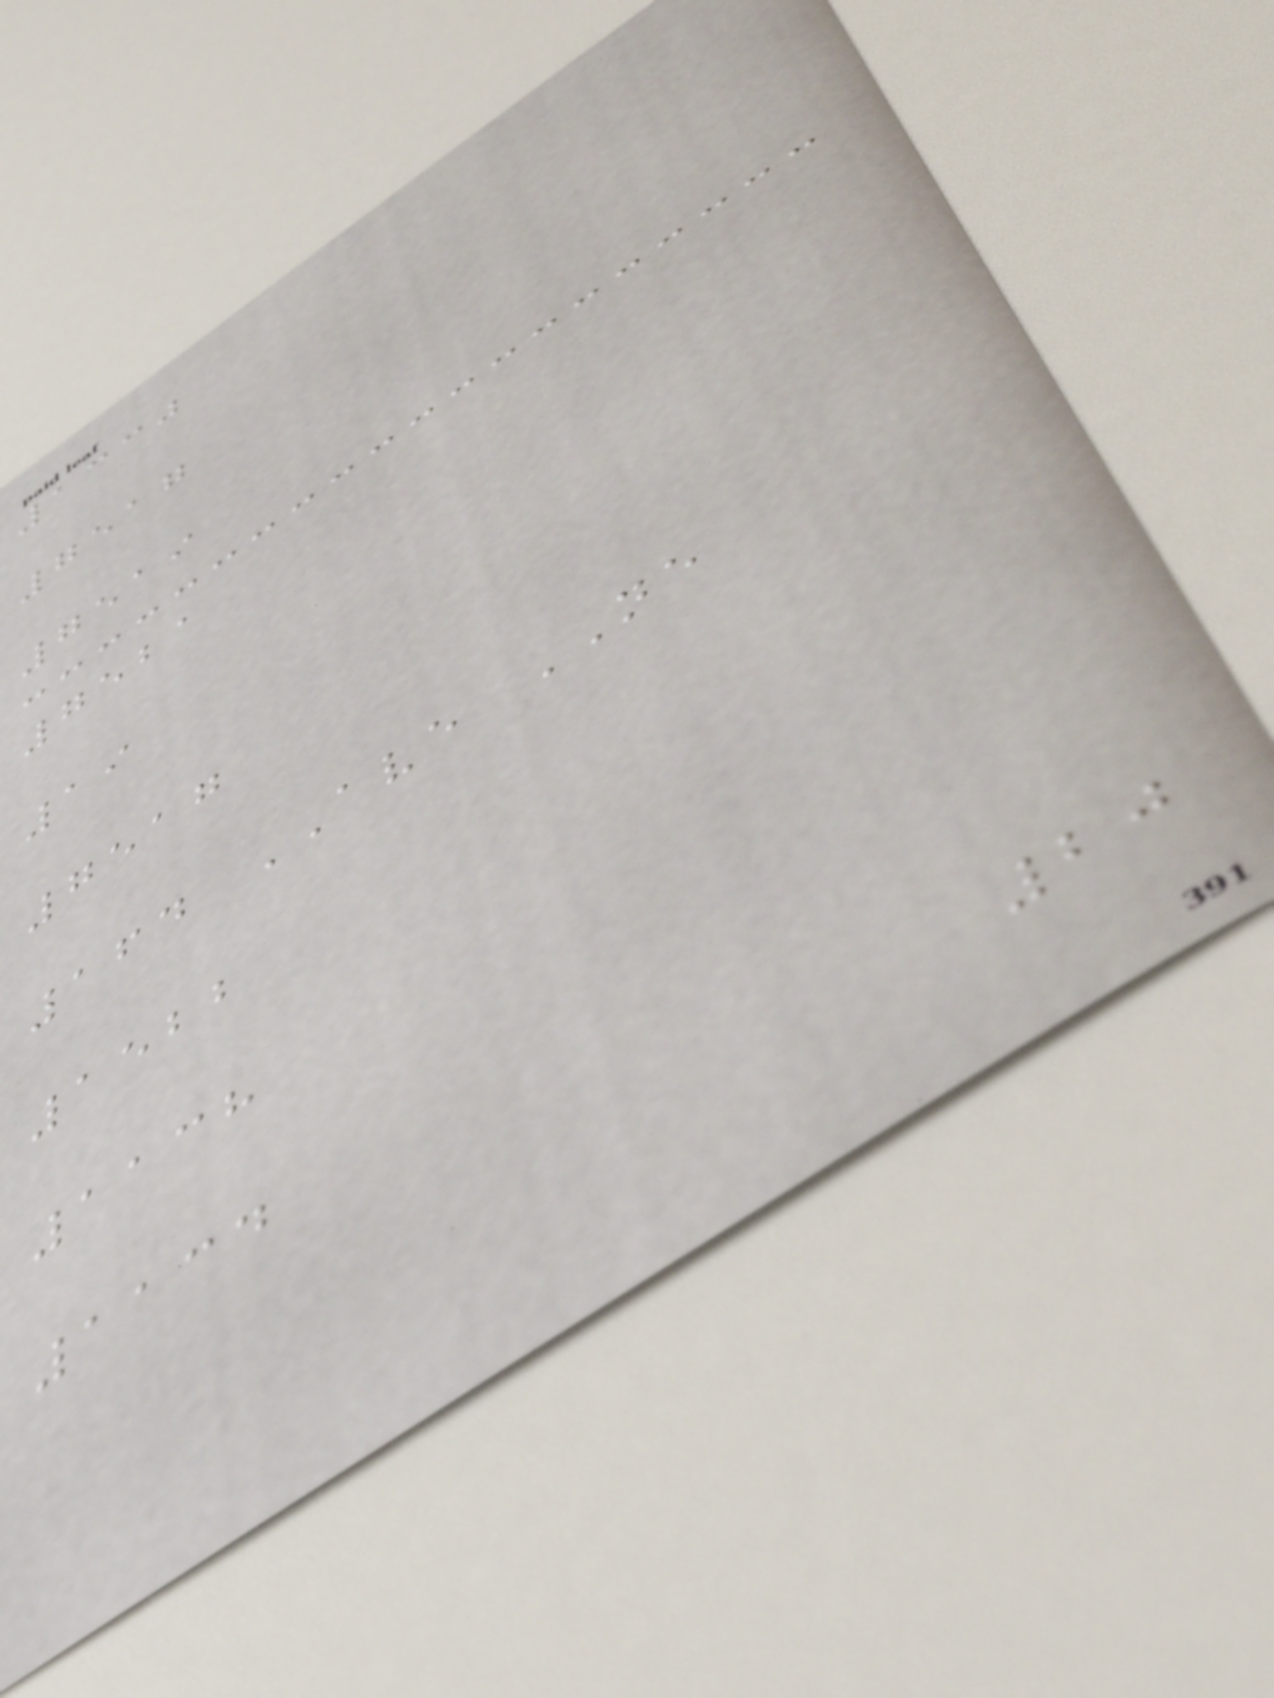1330
7517
7519
7521
19
7517
164 AVE NE
1522
1138
1134
20
